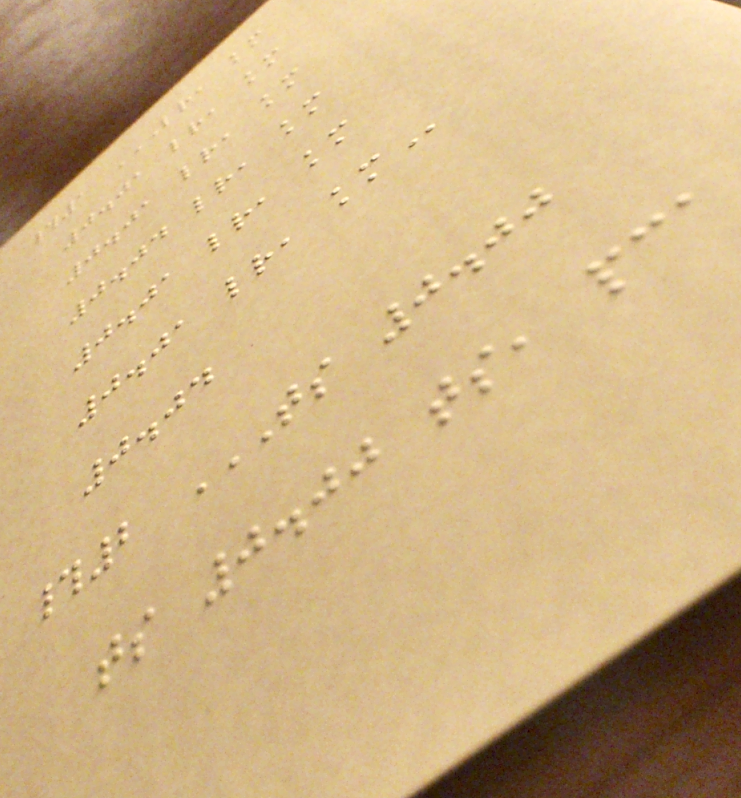#1 LR, KM
0.01 LR, KM
0.01 LR, KM
0.04 LR, KM
0.01 LR, KM
0.01 LR, KM
0.04
#2 TS 0.00
TS 0.00 TS, PCA
